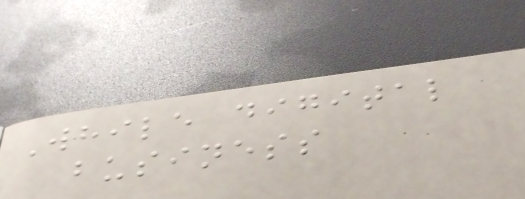While digital
business
